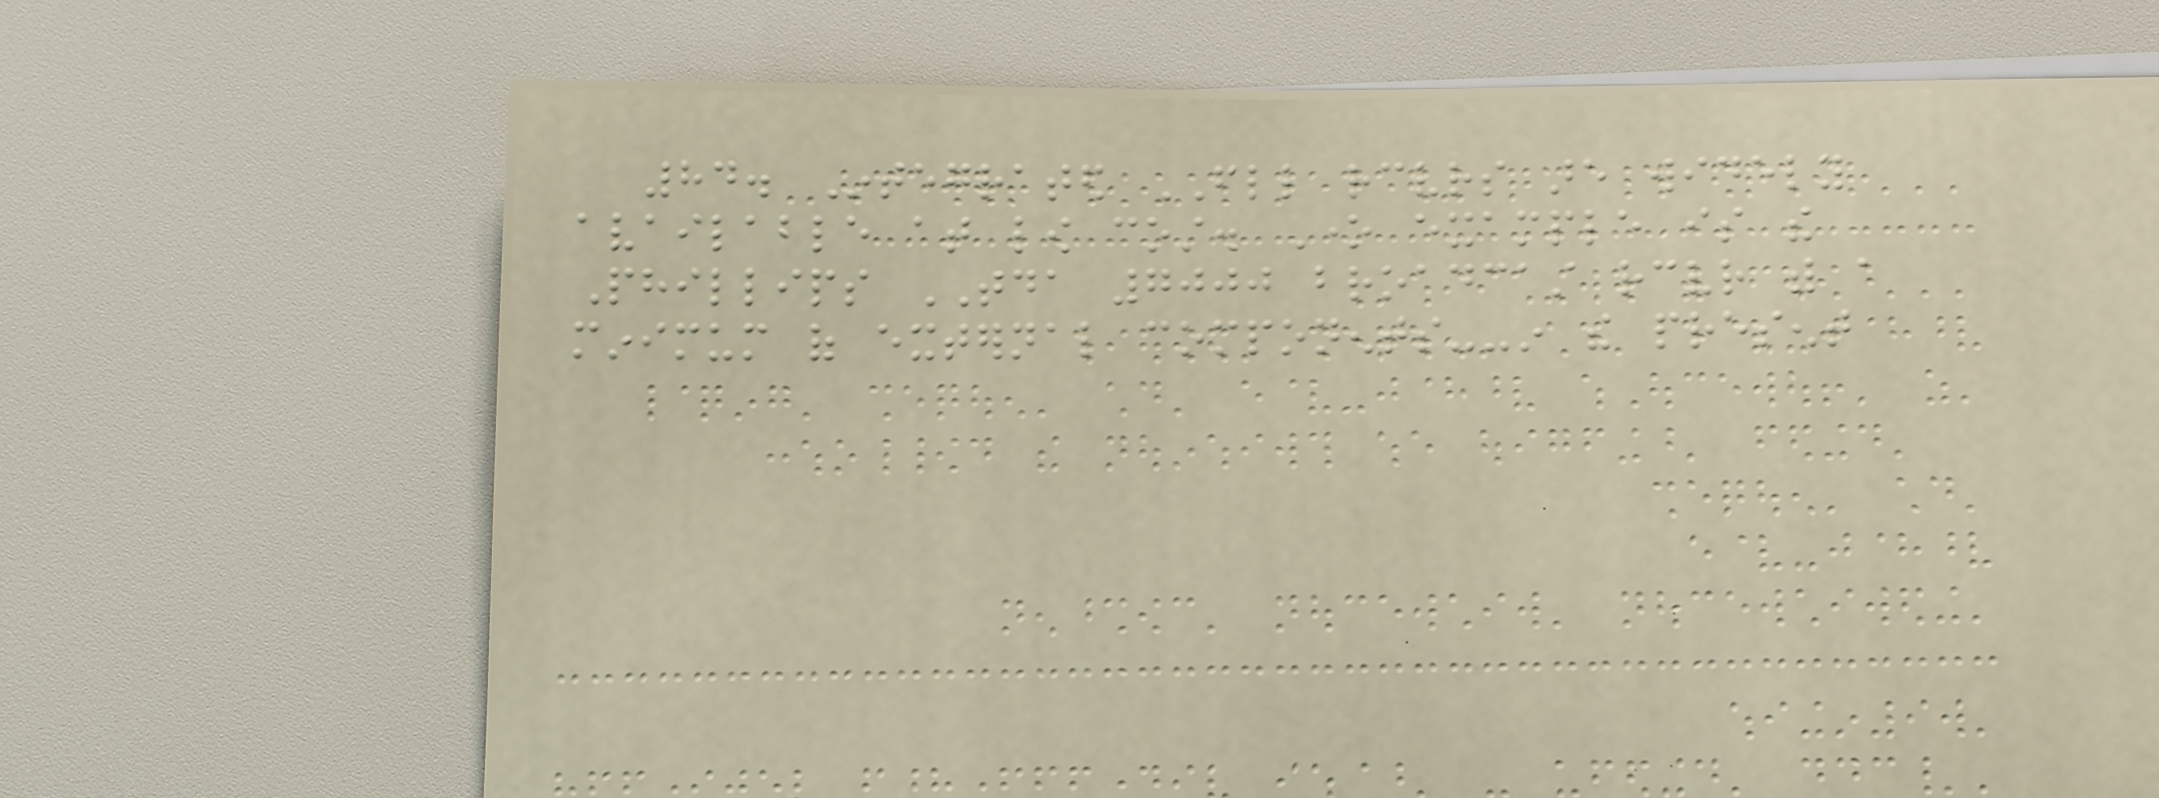84. Integrated FLL receivers are widely
available at low cost. One example is the
Phillips TDA 7000 broadcast receiver with a
minimum of external components--in the present
